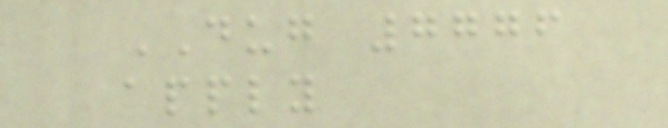DUG 7776
apply
